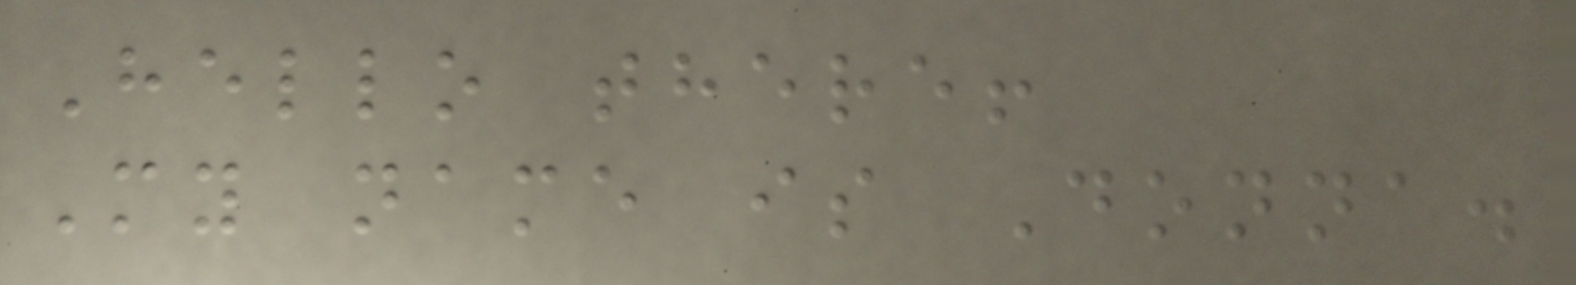Hello there!
My name is Donna.
